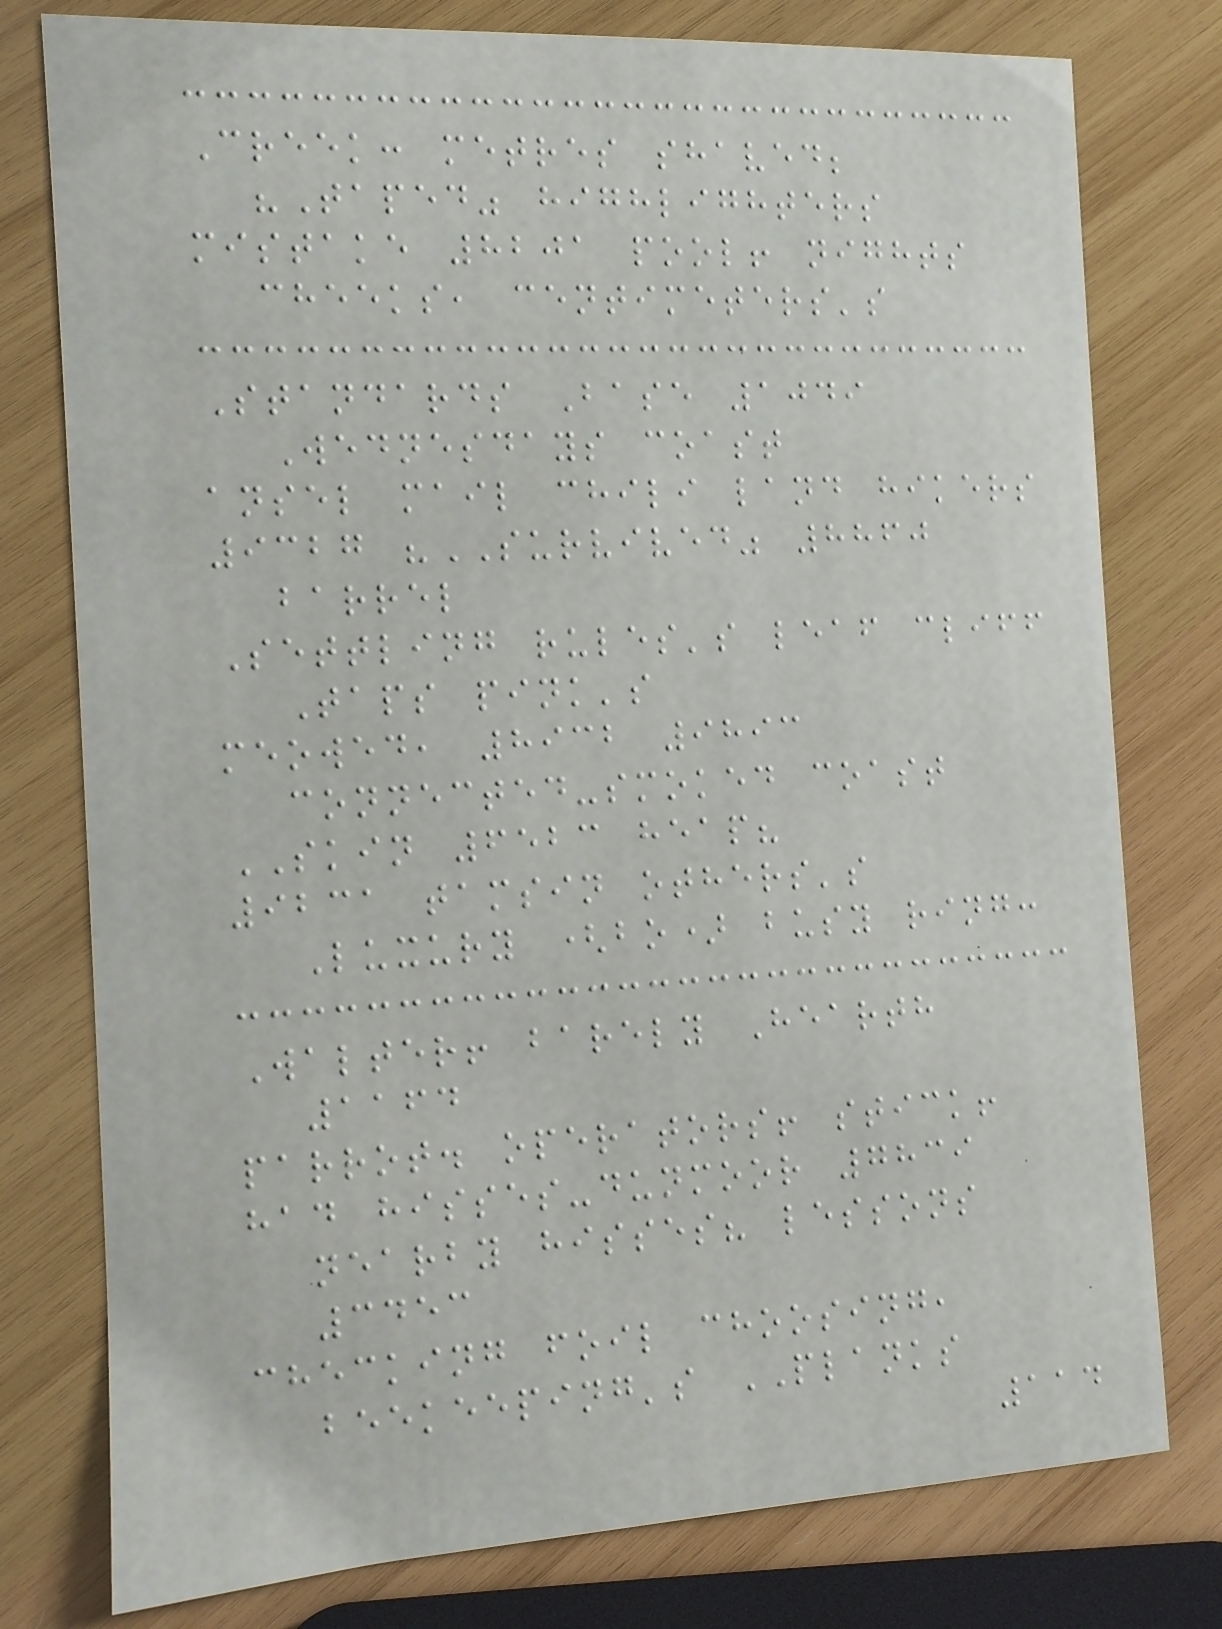Creek: metres shaved;
"Taped" highlighters
mistake 8201 pool! nights
cheeks, centimeters's
Standards Base 1049
Wednesdays coast
ansel mail chili land hikers
9327 "SURVIVED" 8860
barrel
Settling rules's leaf cliff
Taps pink's
meowed, 8932 9893
connected-smoked coast
SKIN 6523 heap?
9231 tamsin others's
Luxury (bo) busy ring:
Walter! barely Hearth
1164
parrot. operators! stick!
had hisses-dunmoor 7839
nearby hisses? lessons
3453
checking foil choosing,
beekeeping's PLANKS
114
